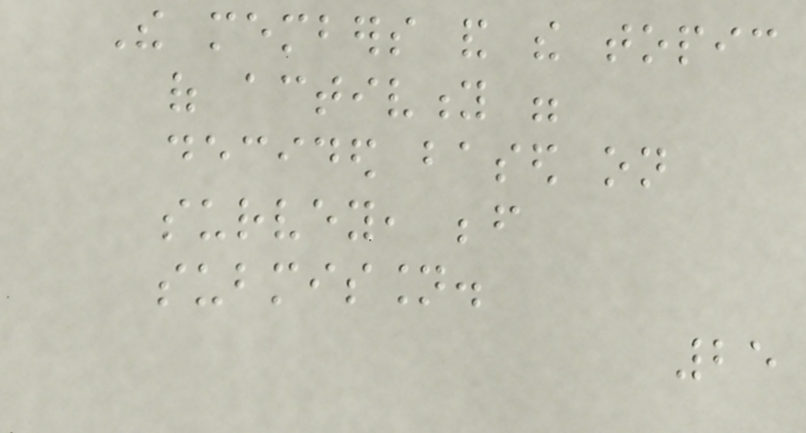The members and the topic
of activity were
decided based on
survey, before
submission.
25
